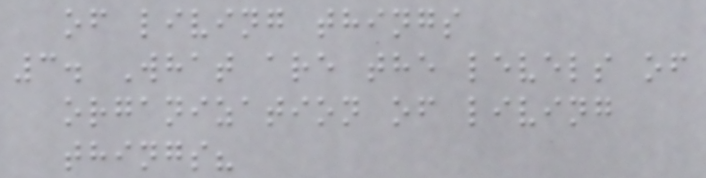of living things
3. What are the levels of
organization of living
things?
